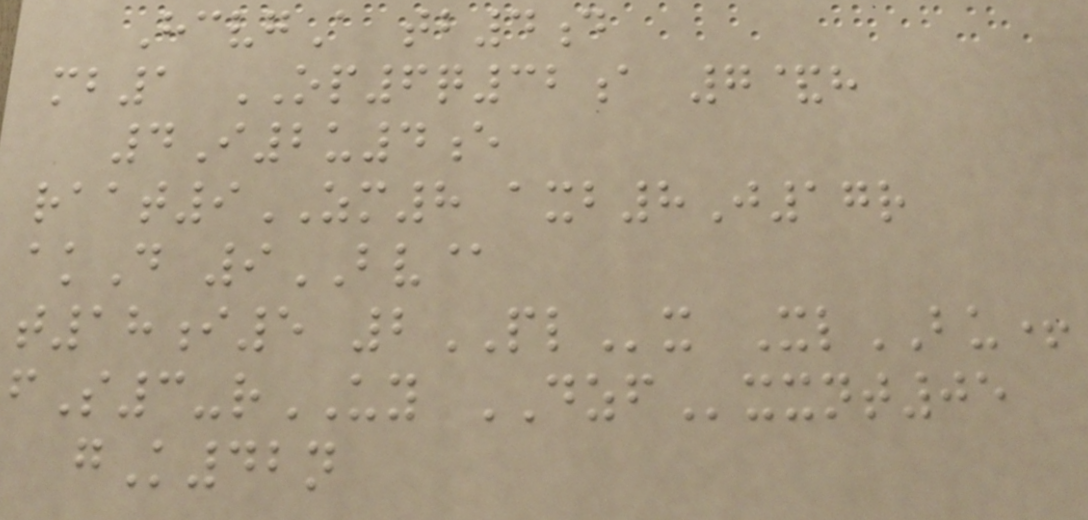HcvgA tb4d
mb1 OP6q32a 7&h
4I2u4e
raat9ZM8 axb8J17r
akD 9BV@
t18i5 2PLx XlBU+
fS3-rUY DZFxxnt05
gK42n
